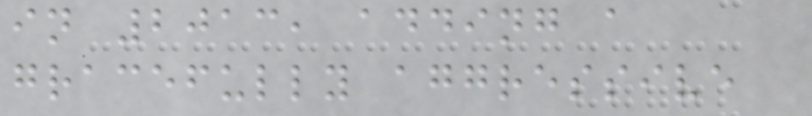in 2013, adding a
gracefully aggressive
